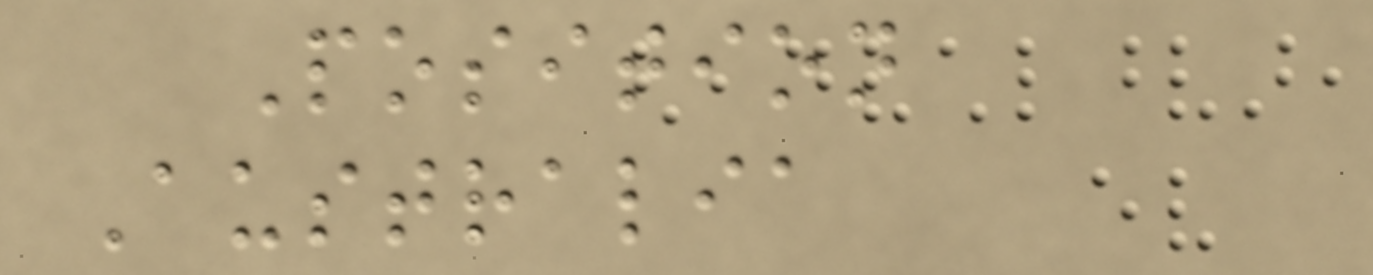Position
Australia
